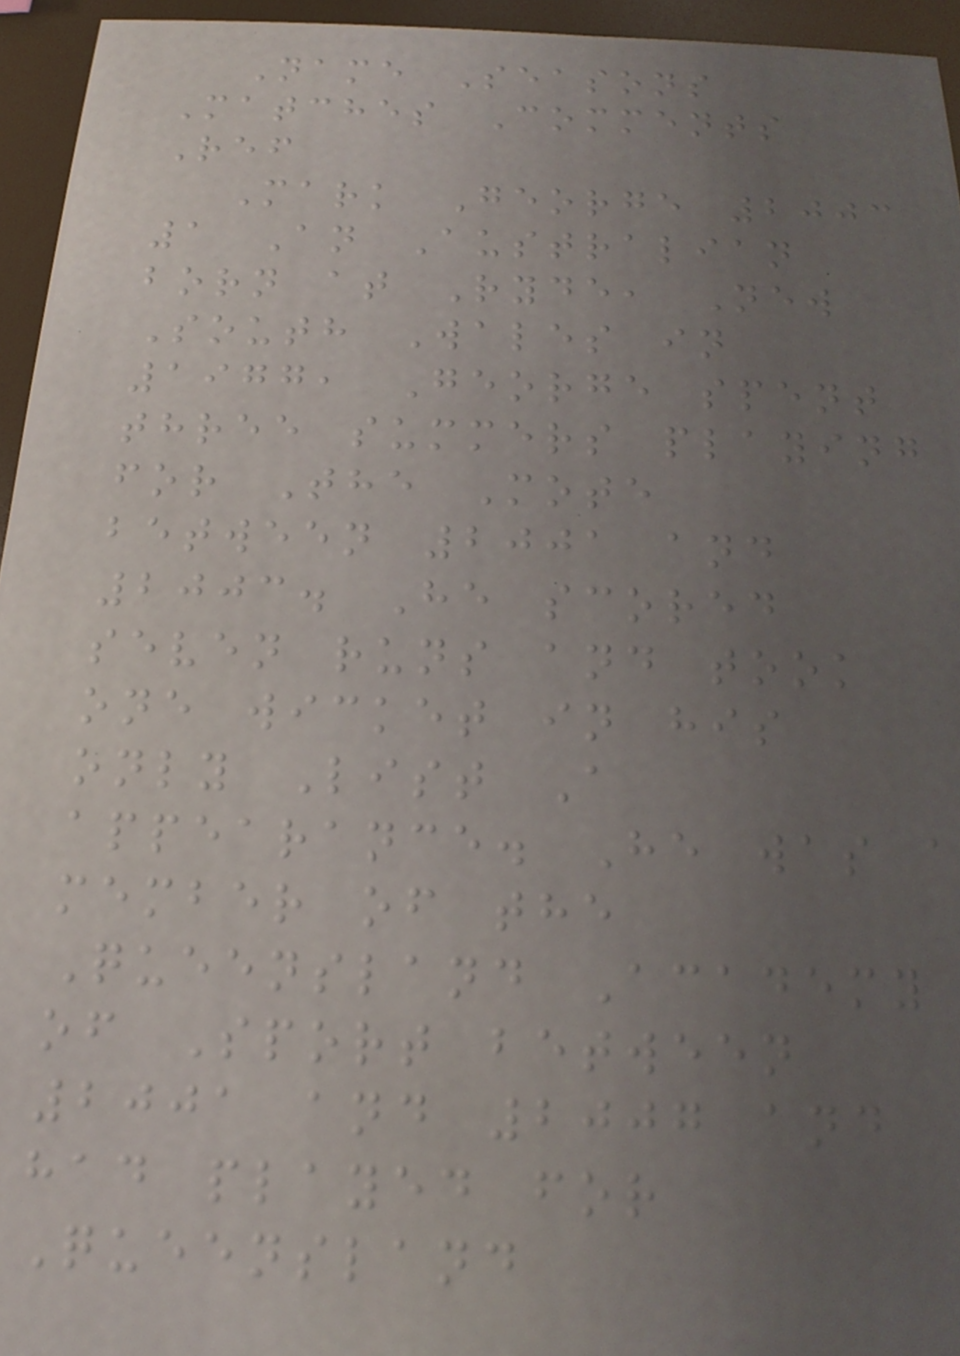Name Seasons
Matches Comments
Ref
Mark George 2003
1 An Australian
born at Ryde, New
South Wales in
1977, George spent
three summers playing
for The Mote
between 2001 and
2003. He scored
seven runs and took
one wicket in his
only List A
appearance. He was a
member of the
Queensland Academy
of Sport between
2001 and 2007 and
had played for
Queensland
